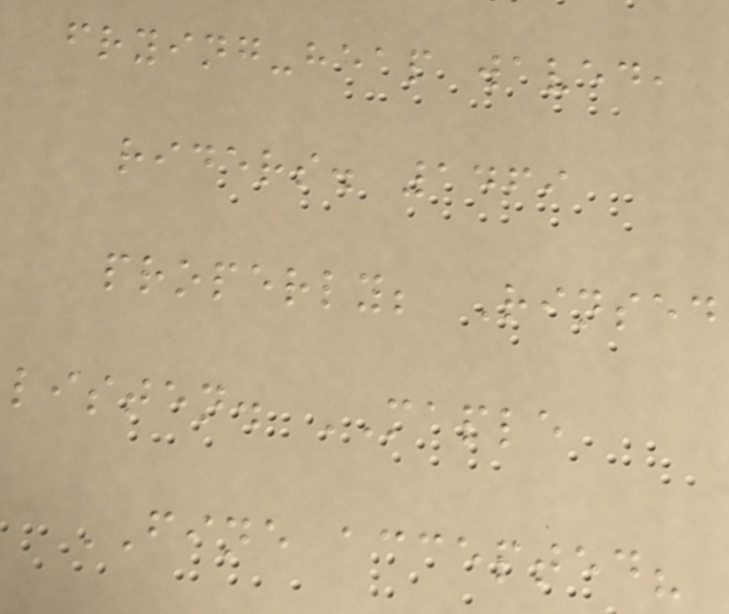frying-heap waved,
riders. 1469
properly; Rinsed
listen. MAPLE
FINE accepted?
